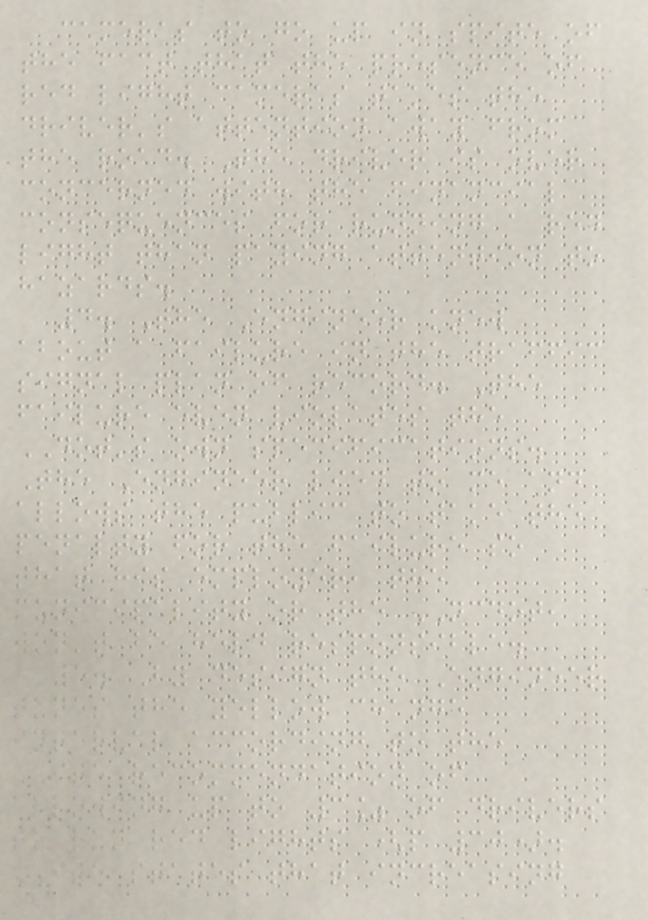cameras to go up in spite of
the fact that the presence of
red light cameras takes the
driver's attention away from
the road. The driver is over
concerned with the financial
consequences for running a red
light than paying attention to
hazards.
4. The Engineer knew
about a failure in the traffic
signal plan of record. The
failure even violates the
DOT's own specifications.
The Engineer lied to me and
allows the public to take the
penalty for the failure so
that his employer, the
municipality or the NCDOT,
won't be held responsible.
5. By design the Engineer
tunes the yellow change
interval according to the
ITE recommendation of
allowing up to 3% of drivers
to run red lights (p 30).
ITE states that increasing
